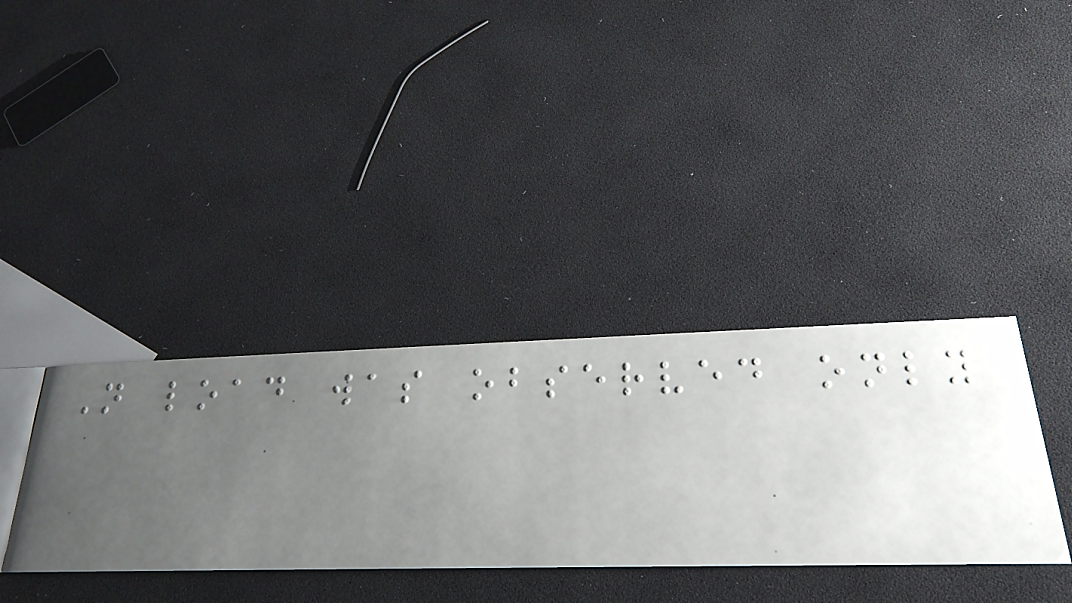N load was observed only
